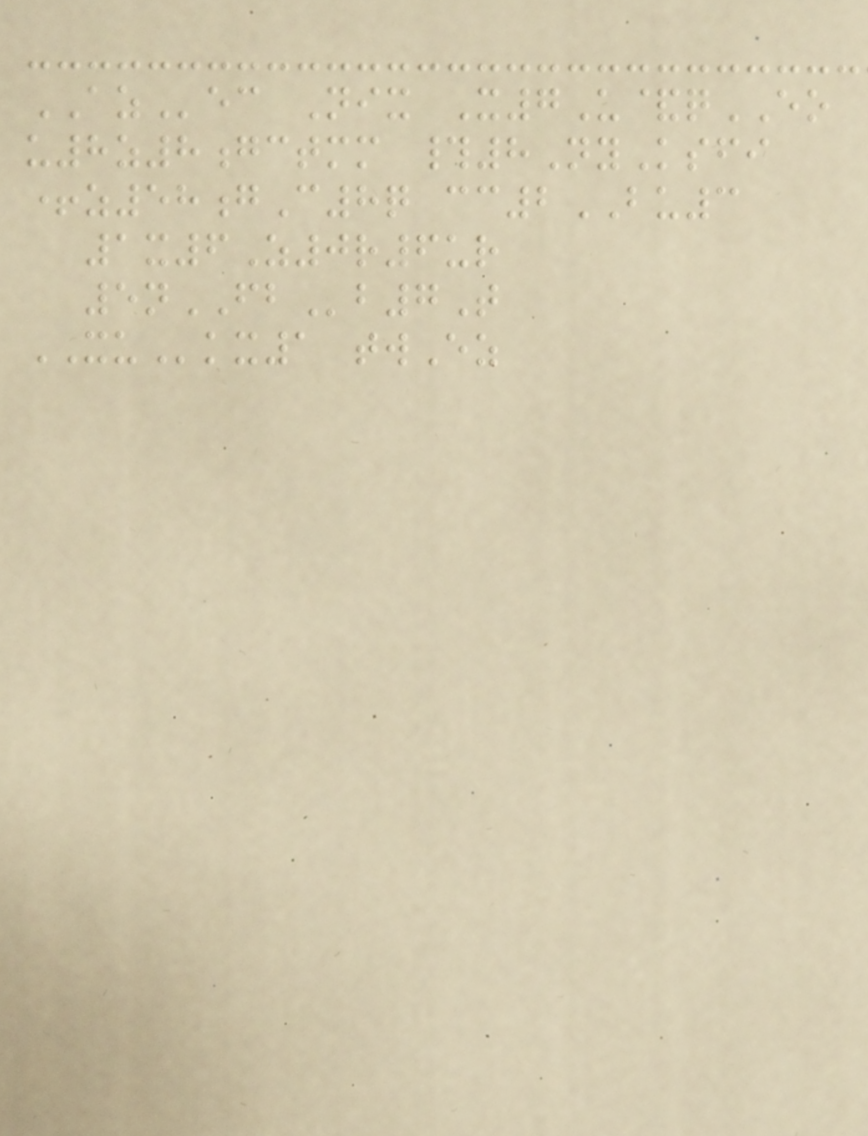AZec Nix X7U&qEO
u8z8gctmm #8NyKsfi
+z58gC8q cc2BU3
1x6Z0r6ur
5nFBb7T
XUkx1 twEz
